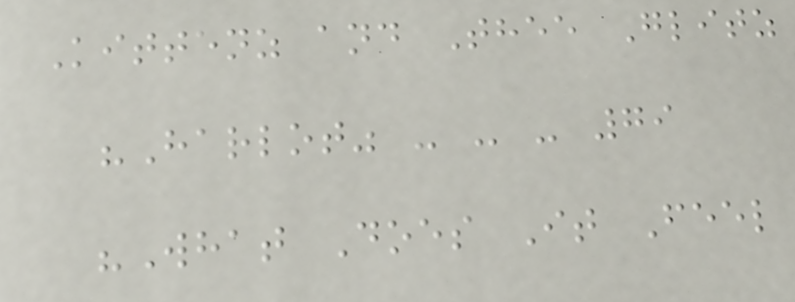Kittenz and Thee Glitz
"Harlot" - - - 79
"What Does It Feel
